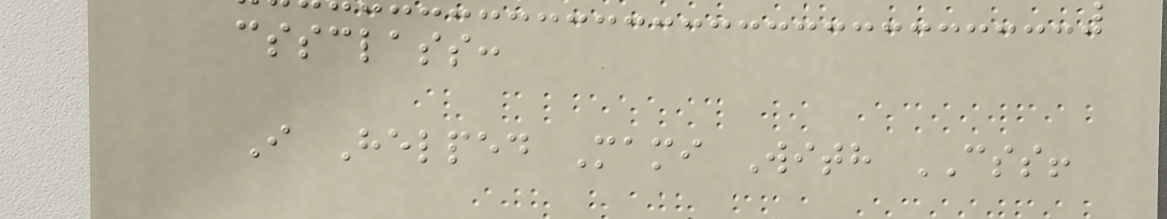cssclass:
I Helped Mami With CSS!
